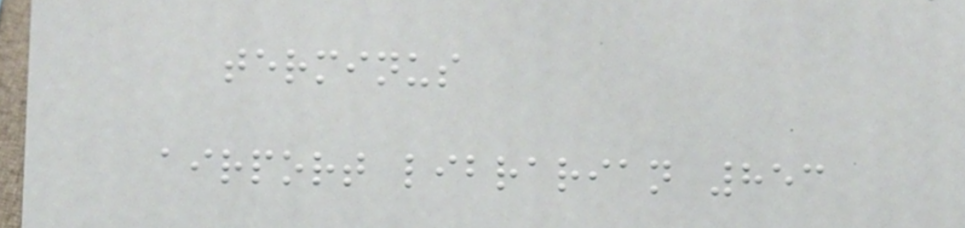terminus
airport librarian 853
